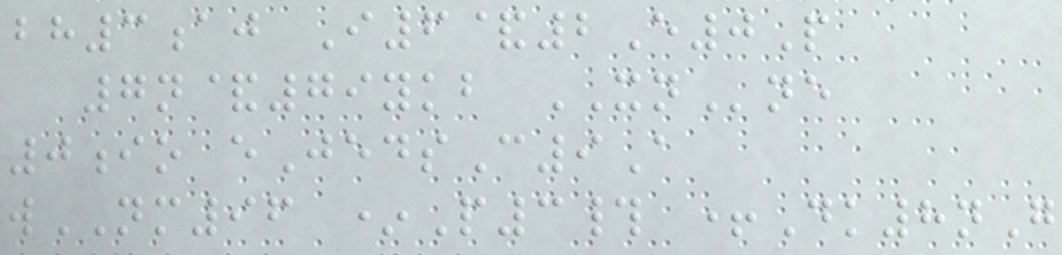bh3aj I6&2E0P
7n&79ykb XNne
0io eJedsC9A
wNM96 *P3# +Dk8nG
